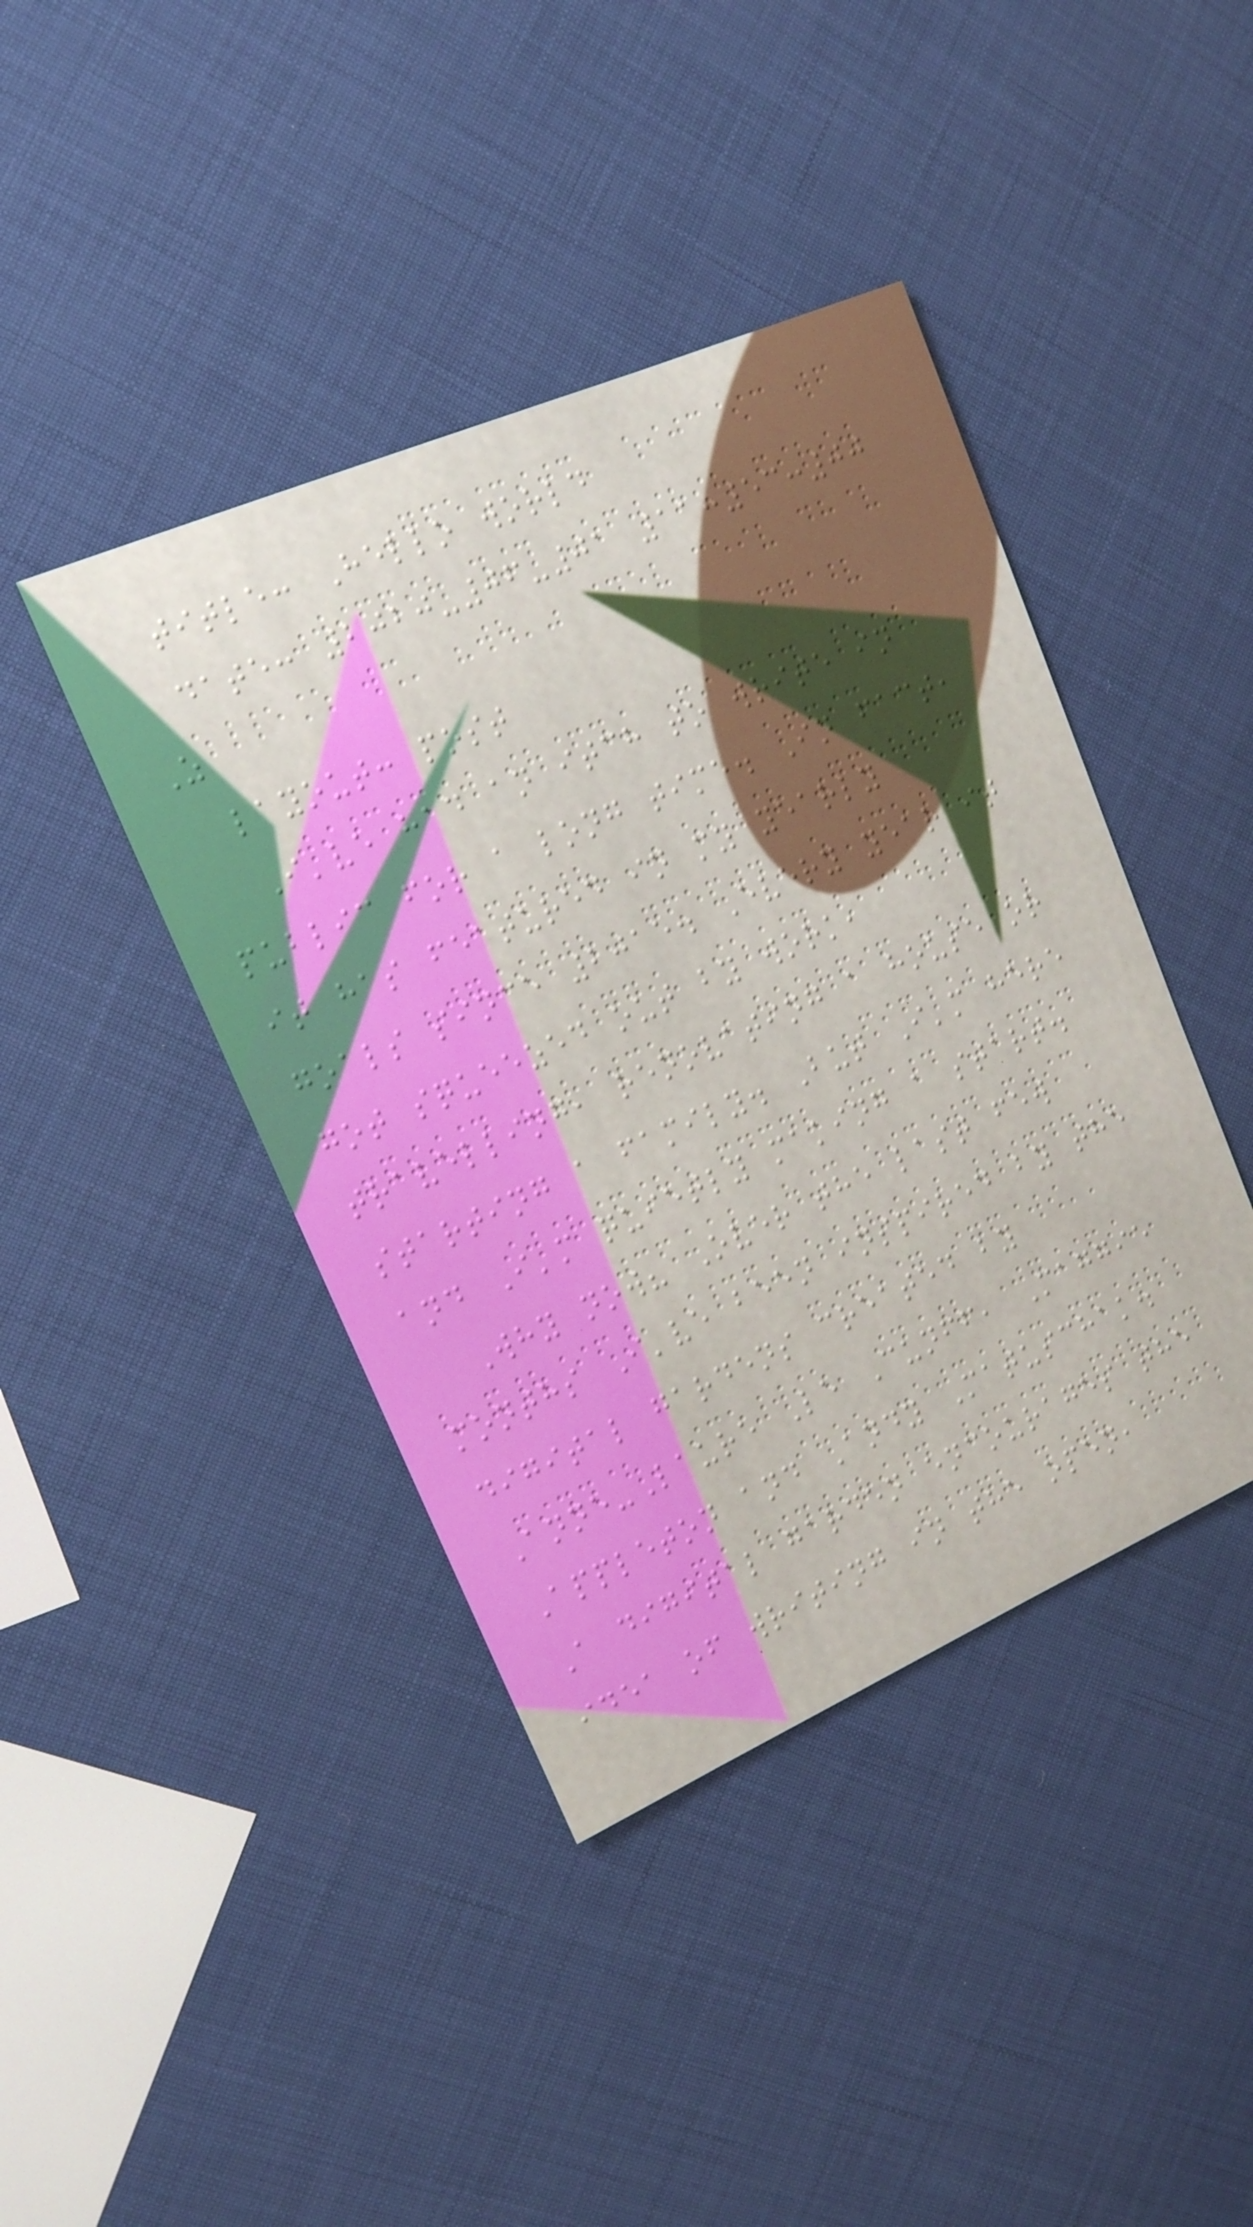title: Hello world
date: 2020-06-01 11:53:00
Z
layout: post
I've had an itch to write in
public for a long time. In fact,
it has featured in my yearly
goals since 2015. Every year it
got squeezed out by work,
travelling, renovating a house or
starting a family. But I'm here
and I'm quietly making a start.
Why now? Over the last few
months I've been inspired by the
digital gardens created by
Anne-Laure Le Cunff, Maggie
Appleton and Andy Matuschak.
A digital garden encourages the
idea of writing in the open,
